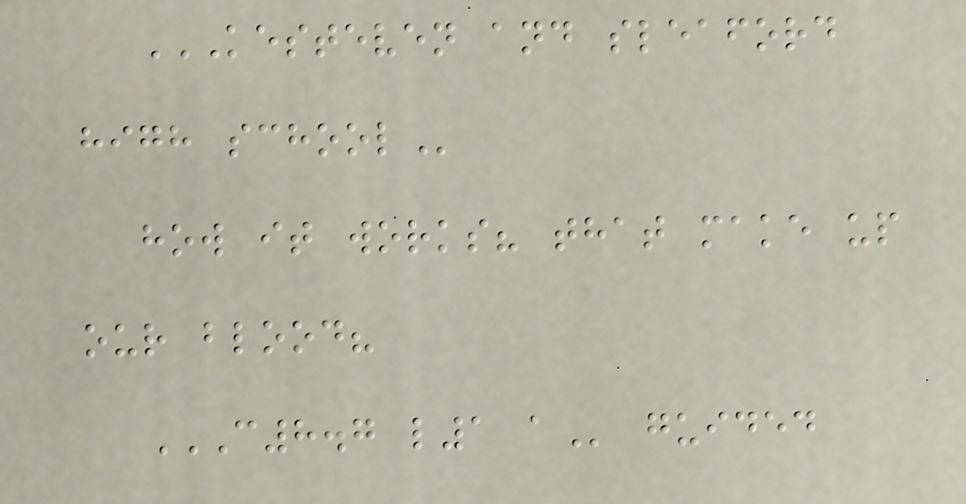KESTEVEN AND SLEAFORD
HIGH SCHOOL
how it works? that make up
our blood?
C8.7 L1 A guided
